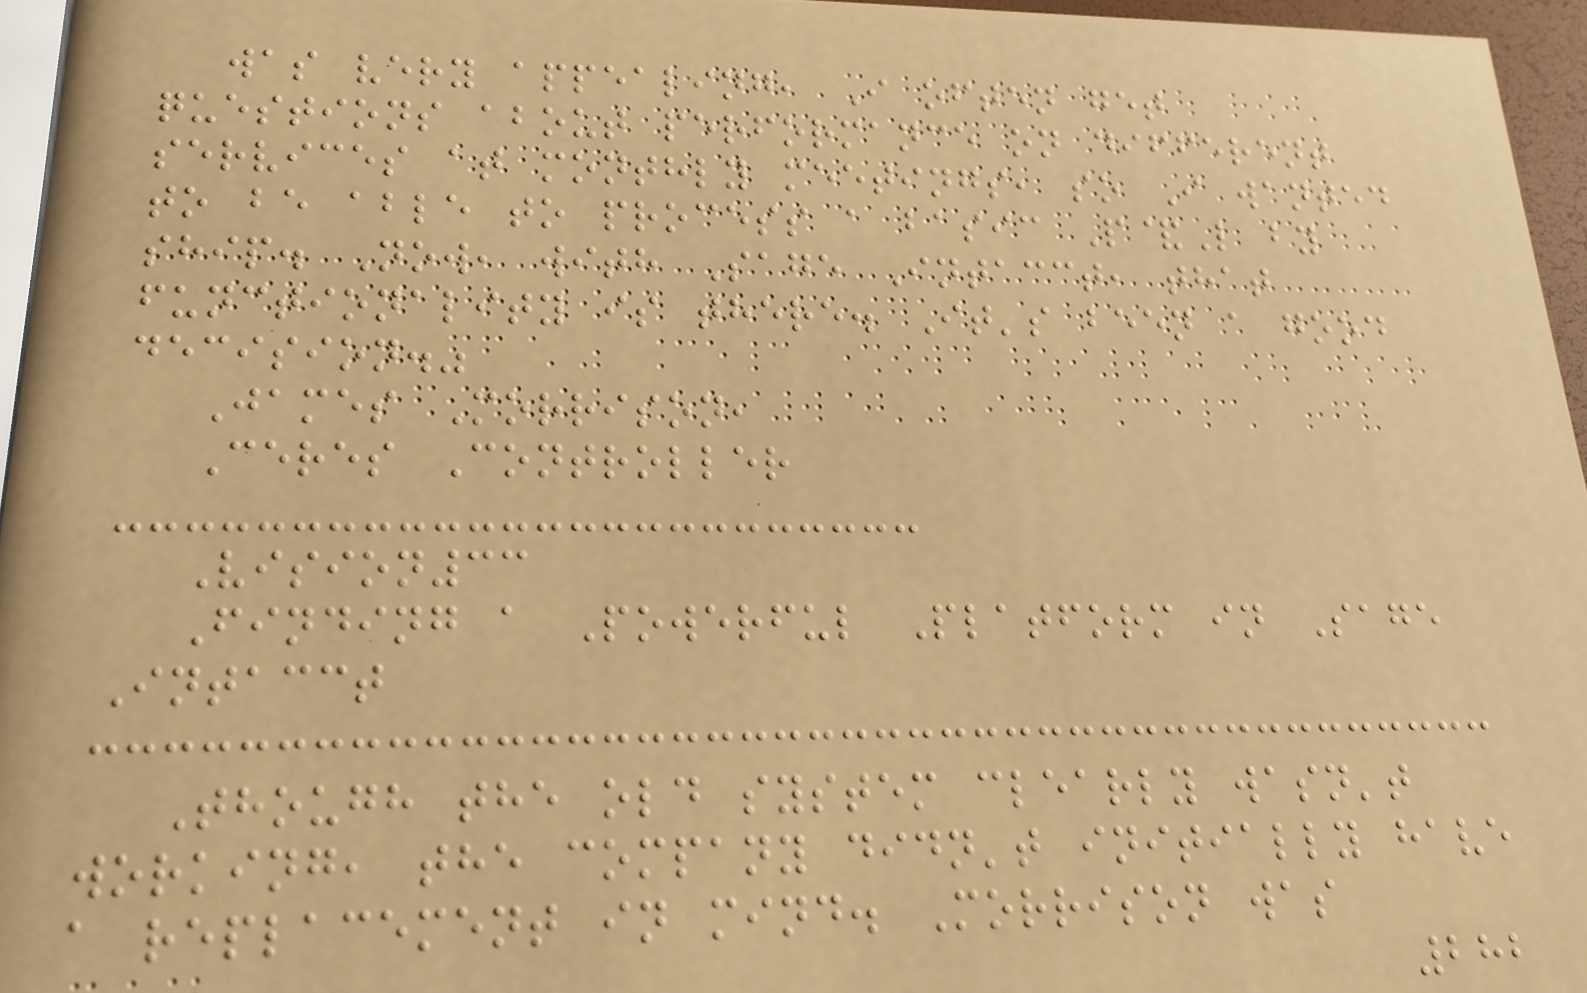was very appealing, I often get
questions about performance on different
services at monthly meetings, so I wanted
to be able to process a basic P&L by
ship. Now, with Sage Intacct, that
functionality is there. It's been a good
decision."
James Morrison,
Ceres Controller
Vision33
Finding a Powerful Platform in Sage
Intacct
Though the old system clearly wasn't
working, the company didn't initially have
a replacement in mind. Morrison was
282
